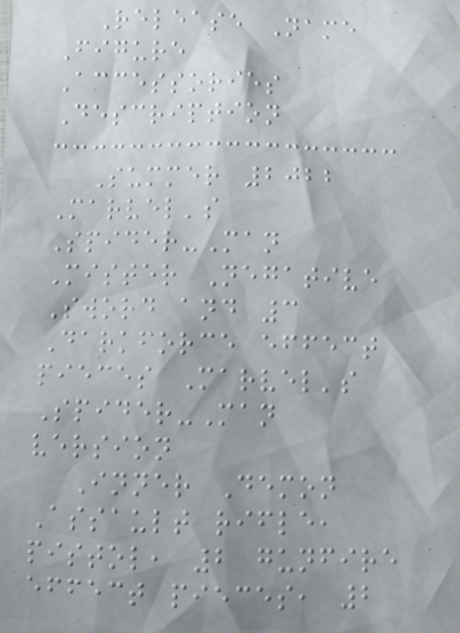Release Name
Figure
Accessories
Description
Summer 2022
Marvel's
Spider-Man
Mister Negative
Sword and 3
Darkforce effect
pieces Marvel's
Spider-Man
version
Inner Demon
Assault rifle,
pistol, 2 gunfire
effect pieces, 2
